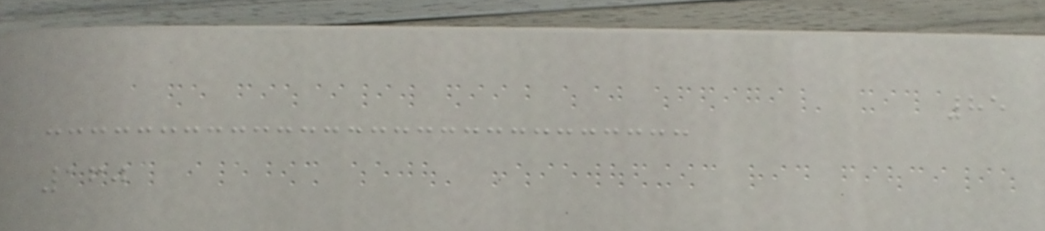85
160
